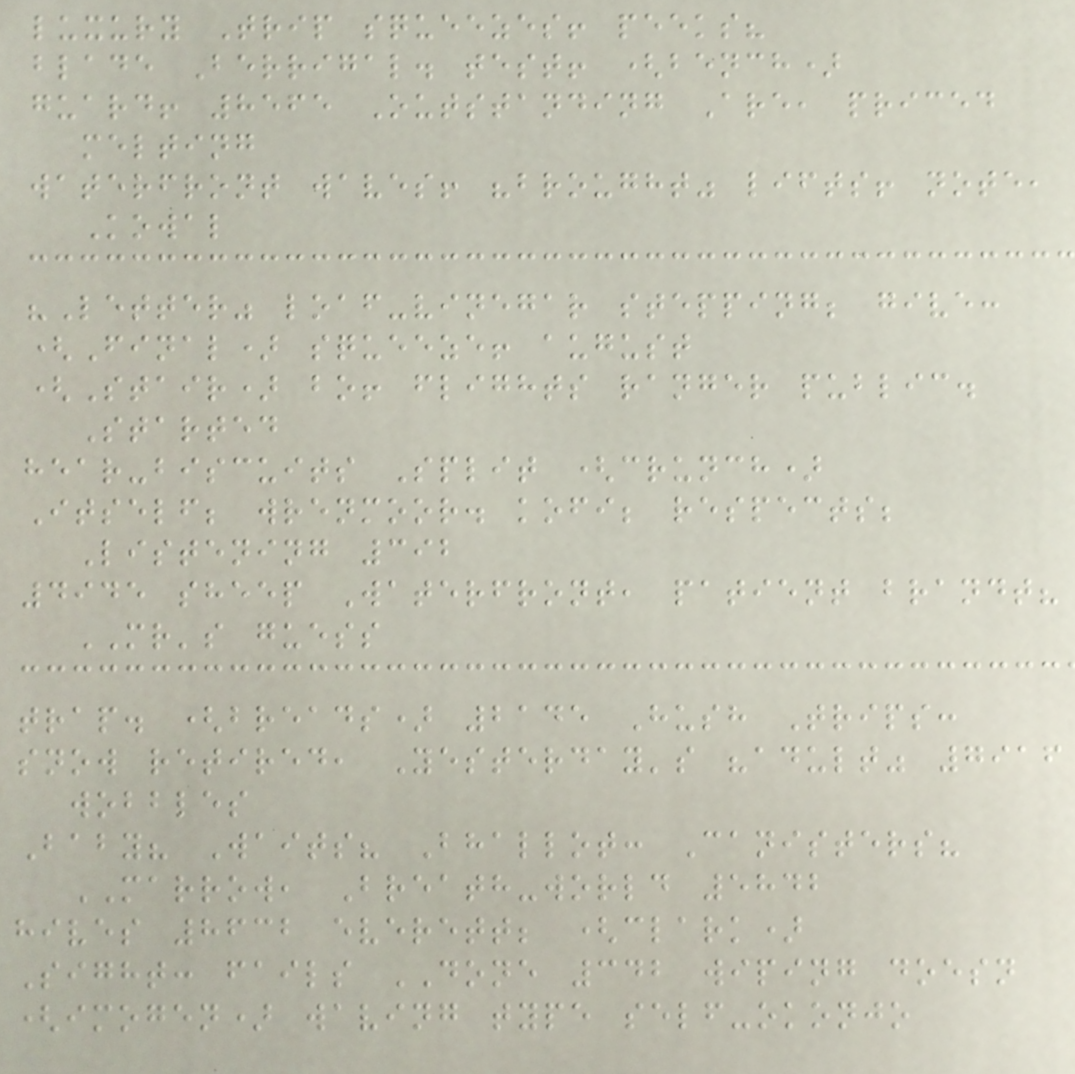luxury Trip squeezes! peeks?
blade Berrigal. test! (bench)
guard! 8565 Outstanding Are, priced
melting
waterfront waves! "brought" lifts! note,
Kowal
"Letter" loaf-vinegar stepping; give:
(Final) squeeze! august
(Stair) bo! flights ranger public.
Started
hear-biscuits Split (crunch)
Itself; wrenmoor. kofi; respects;
Listening 392
4945 sheep Waterfront, patient brandt?
MR's guess
trap. (breads) 2145 Hush Trips:
snow retired, Yesterday's "adult" 7916
wobbles
Baby? Waits? Bhallot: Canisters?
MARROW, Breath-world 5842
hives 8632 everett; (clark)
Sight: fails DONE 342 wiping doesn
(imogen) waving type self-okonjo
